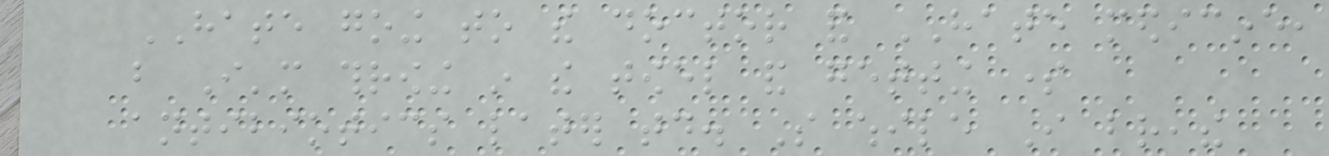HATE going to the doctor and HATE medicine,
but I'm throwing in the towel and getting some
antibiotics later today. So while I breathe
